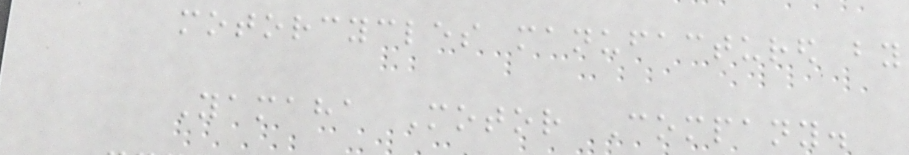motorcycles manufactured by
Yamaha Motor Company.
